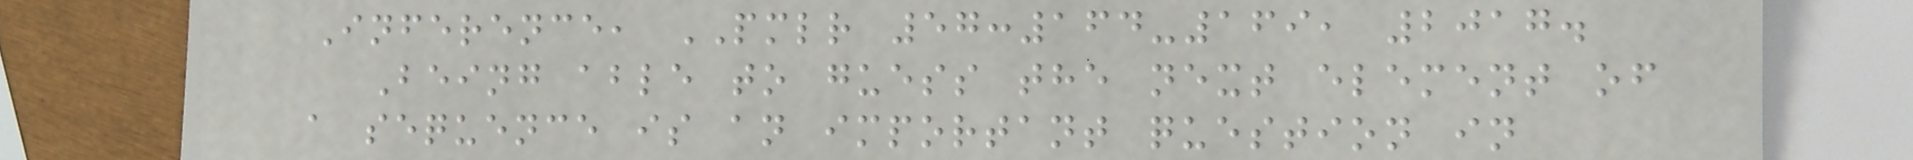Inference, PMLR 57:164-169, 2017.
Being able to guess the next element of
a sequence is an important question in
